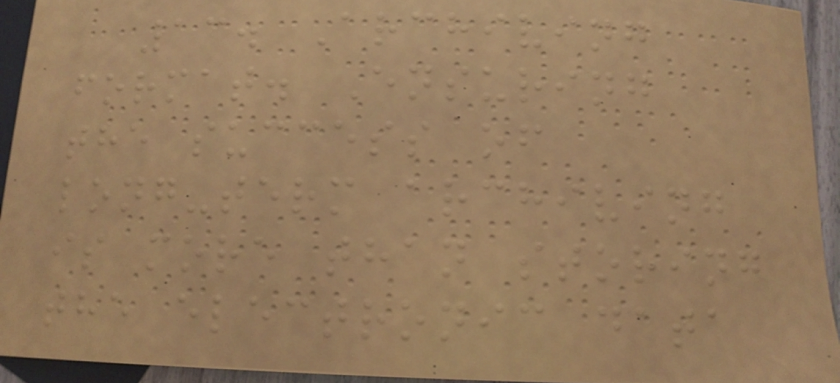13. Archiving
format. Ensuring
the success of
long-term archiving
is more than storing
the electronic data
